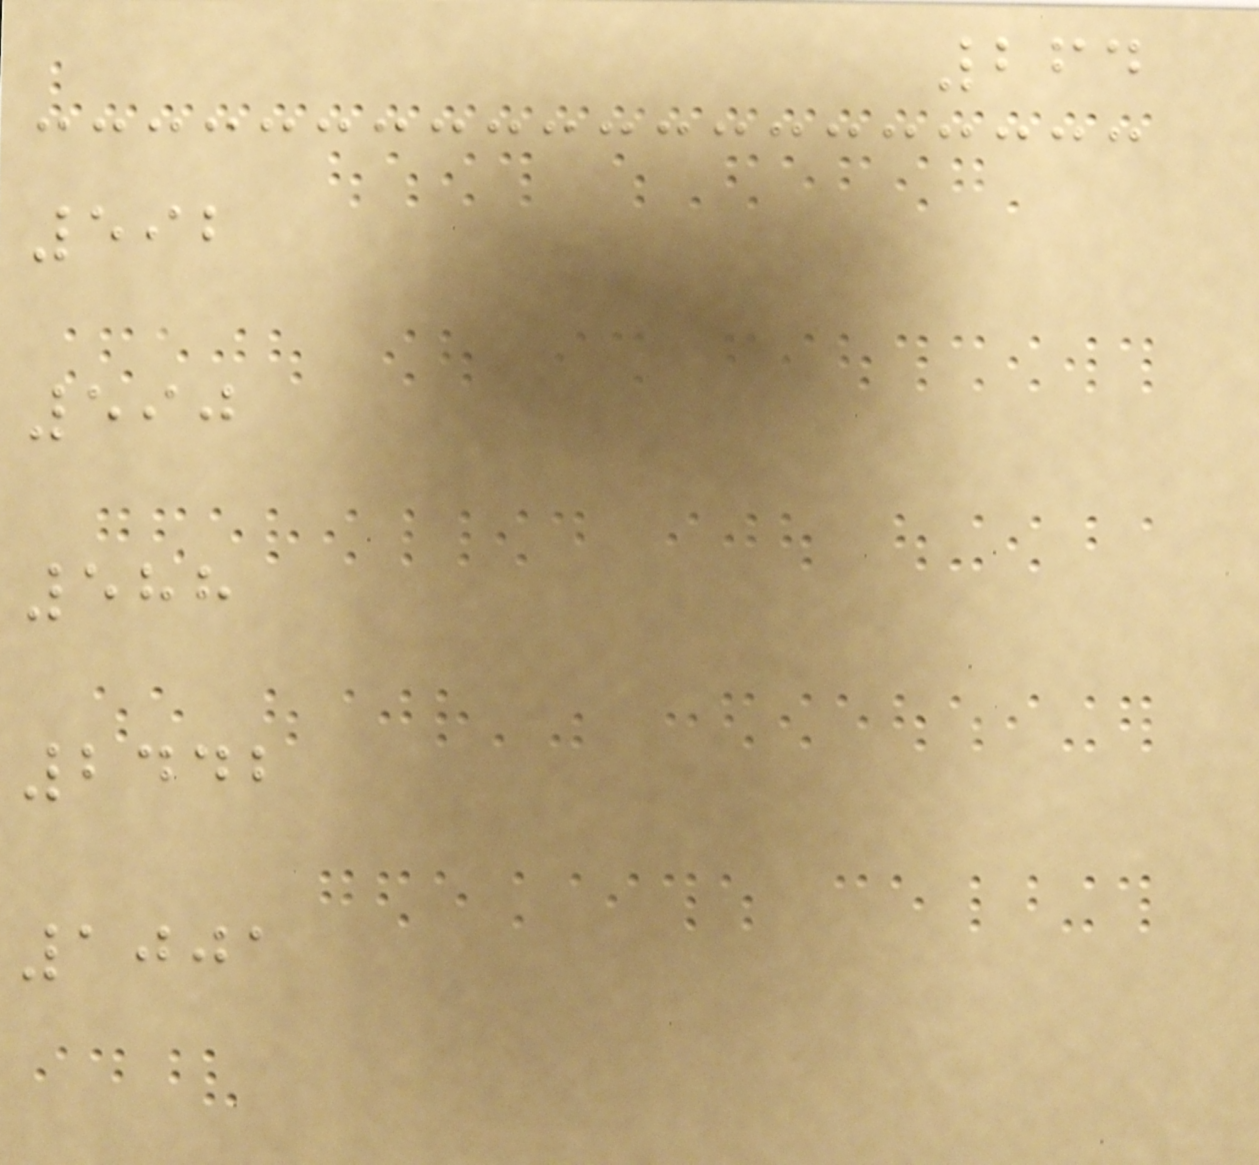264
592
590
588
2442
1001
